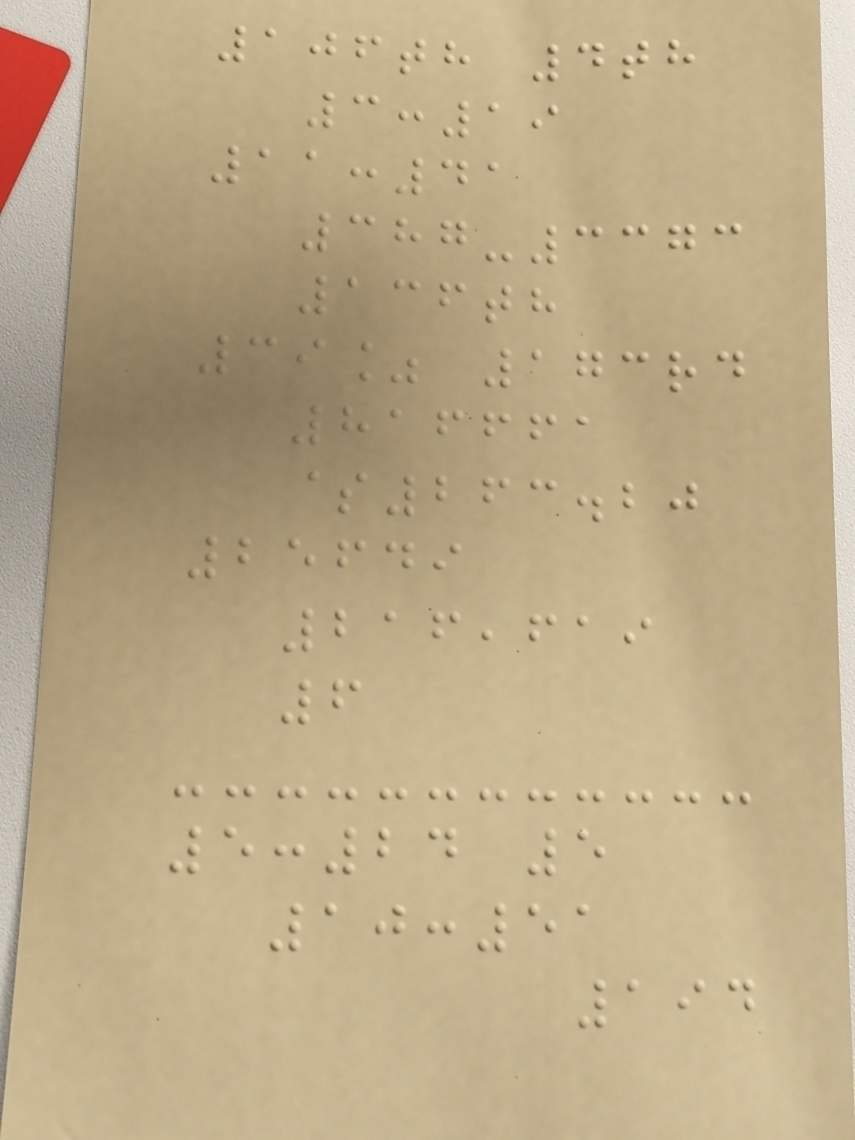106th 4th
3:19
11:41
387-3373
136th
39% 173rd
816661
$263.20
25649
216,619
6
5:24 5
10:51
194
